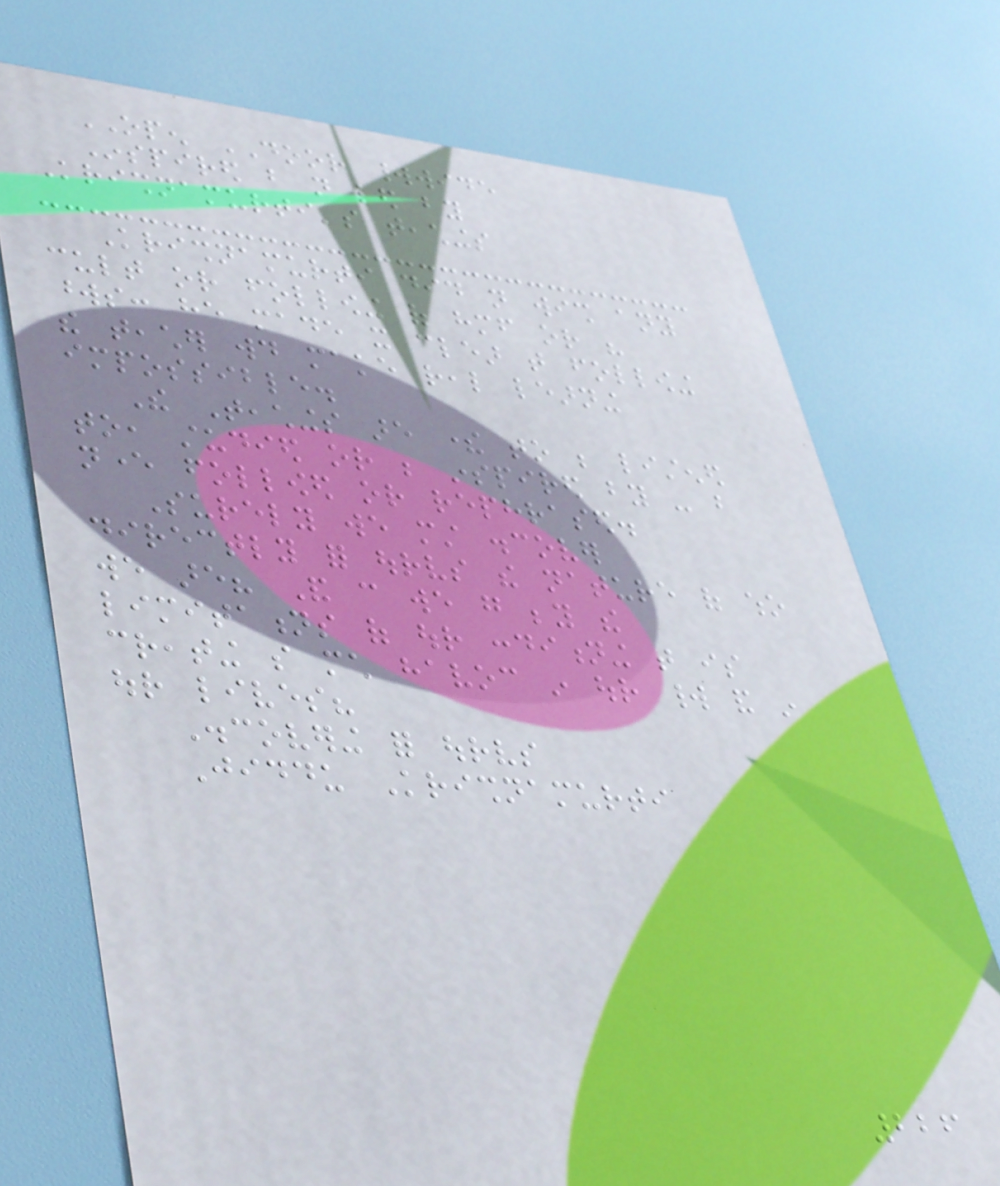OPEN DOOR worldwide
Inspired but not led by
Krishnamurti's teachings
Krishnamurti did not wish any
cult or following of himself or his
words: he made it clear that following
the teacher would make real learning
impossible.
The Teachings are there to be listened
to, studied or be inspired by - but
never followed or rephrased.
Surely we must discover
directly for ourselves the nature of who
we are? And can we go beyond the
limitations of our conditioning that is
creating so much havoc in our world and in
our lives?
Discovering for ourselves
Jiddu Krishnamurti
226
